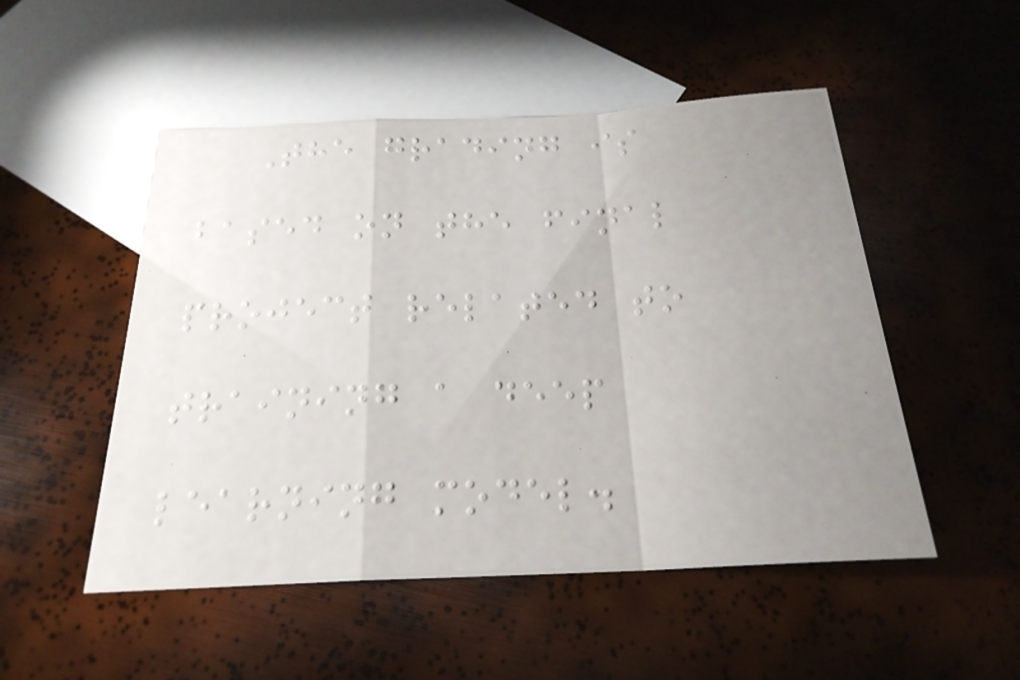The grading is
based on the final
project related to
training a deep
learning model.
